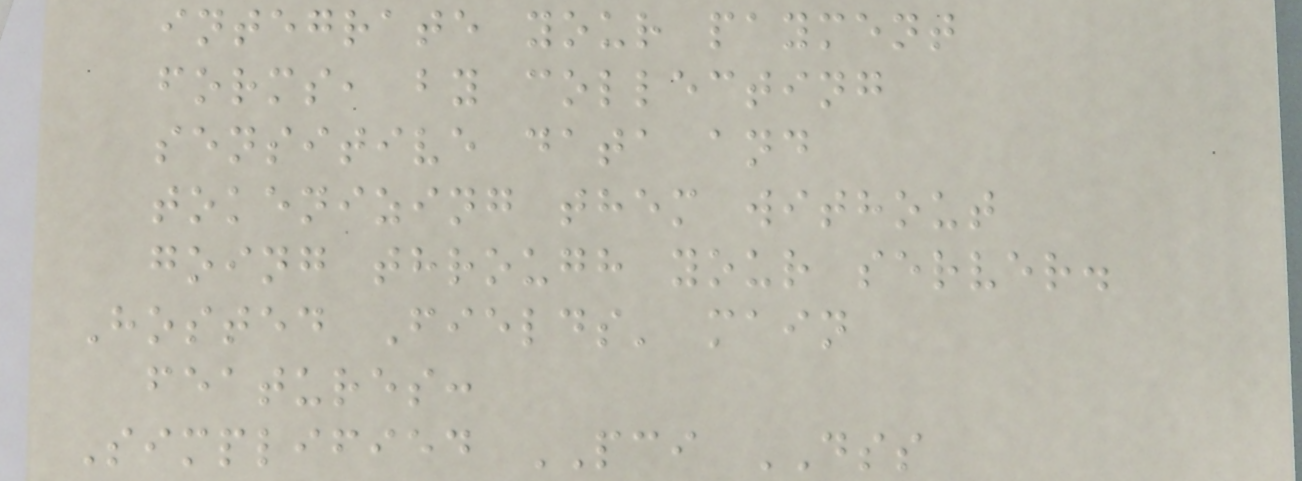integrate your payment
forms, by collecting
sensitive data and
tokenizing them without
going through your server.
Hosted Fields' main
features:
Simplified PCI DSS
